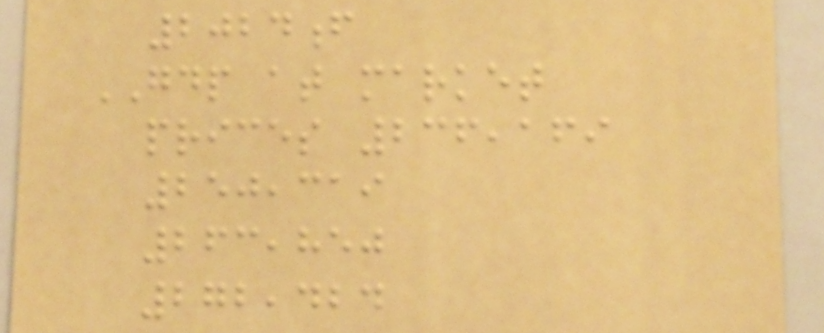2024f
GDP at market
prices 236,169
250,319
263,850
272,424
